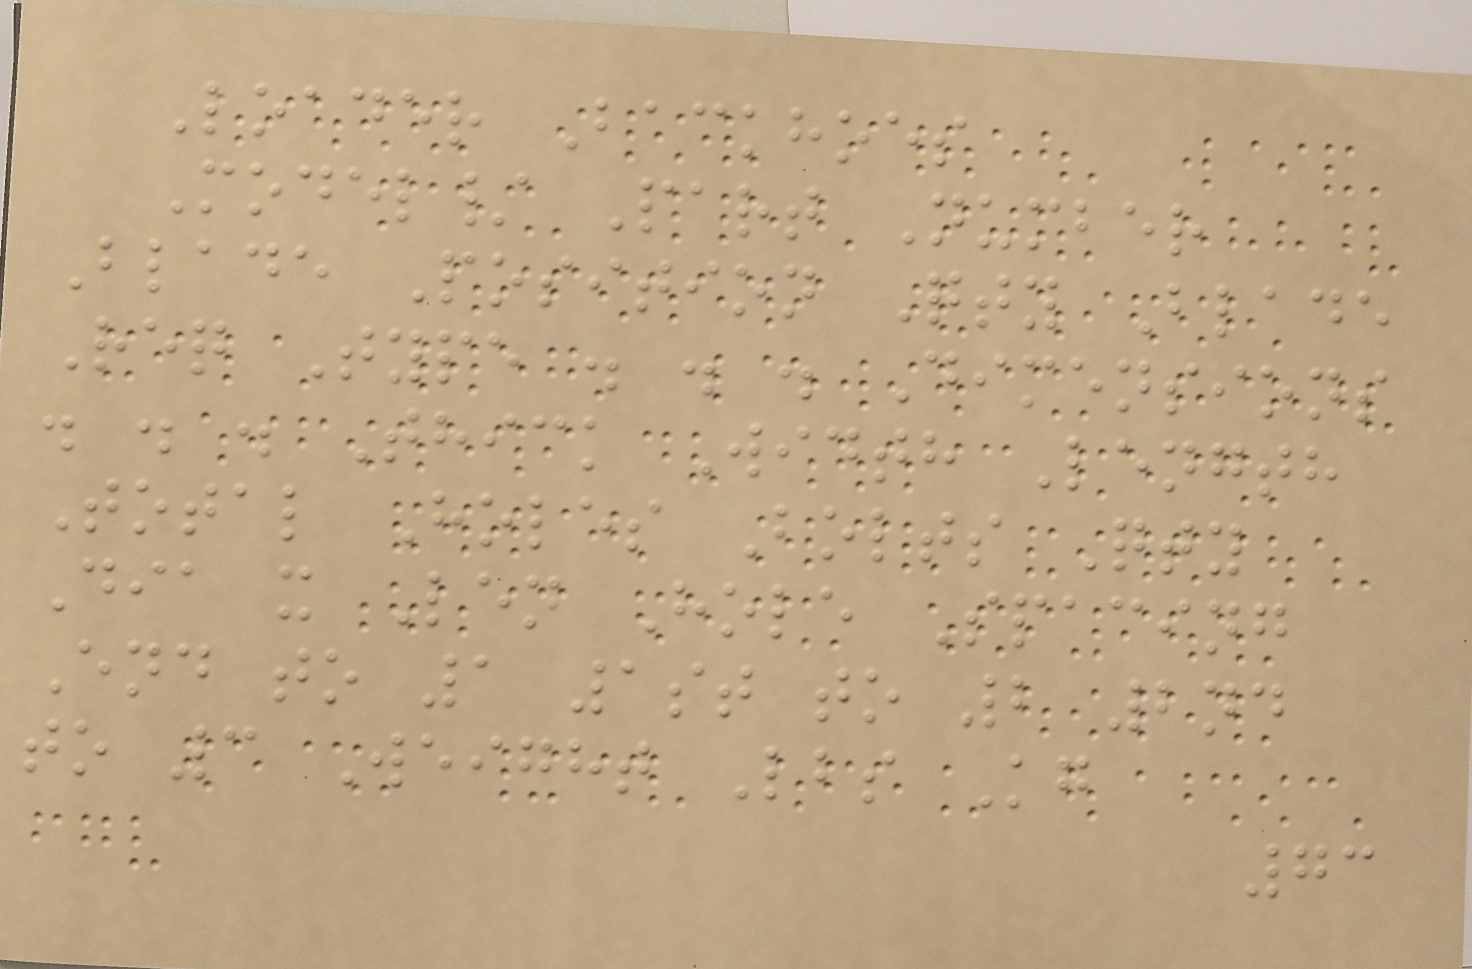Loader Backhoes
Model/ Part Number
Blade Position Qty Blade
Req Type . . . Dimensions
. . . Thick Width Length
Total Holes Bolts Qty
Dia x Len Hole Spacing
End to 1 1st to 2 2nd
to 3 Weight Lbs Kg
73
